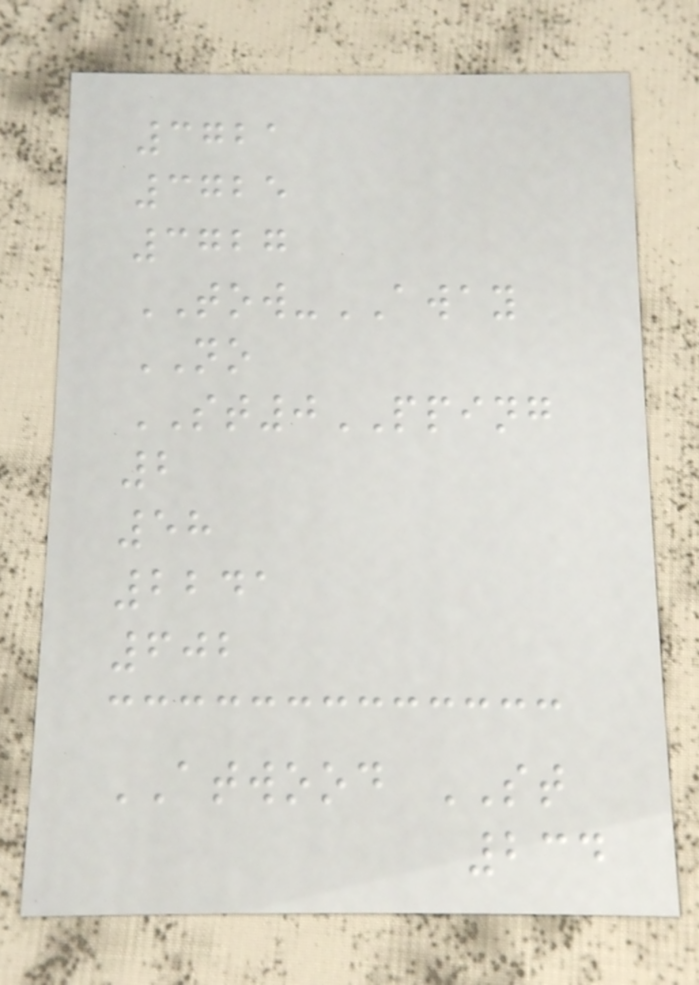3721
3725
3727
TOW-AWAY
NO
ST0PPING
2
58
2241
602
ATWOOD ST
234
